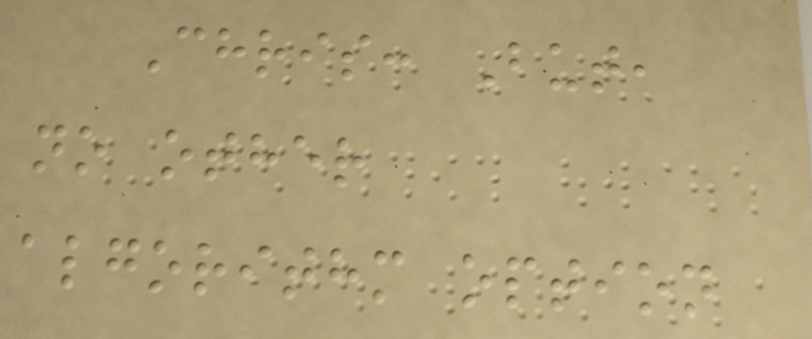Chris: But,
no other
algorithm option
